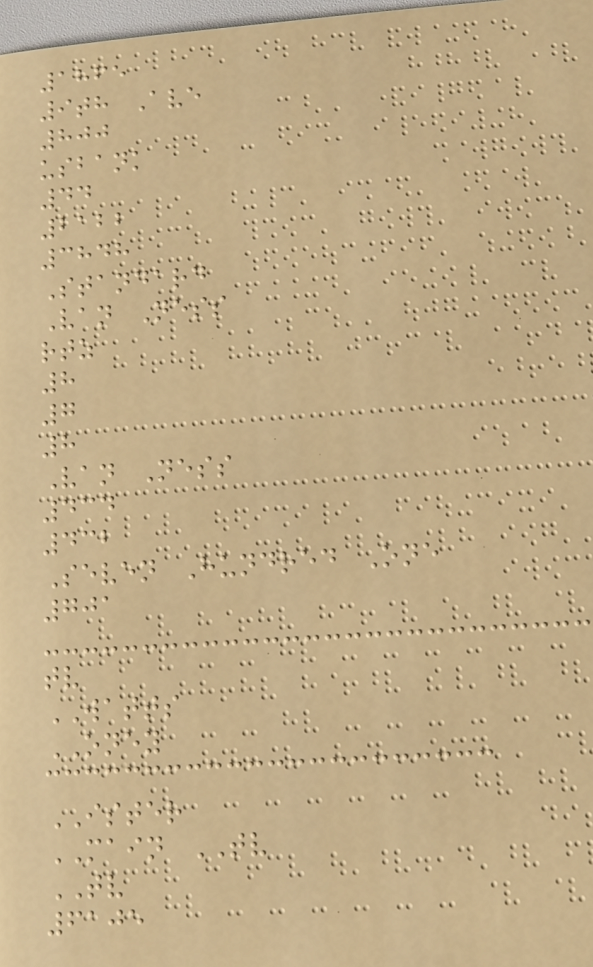1865
9th Ave
800
usbank
44
2122
3848
Standard
Van Ness
rtz
8
7
8
Van Ness
434
432
Seven Hundred One
701
tv
WATTS
ONEY
ISTER
MAIN TV
TV
6105
